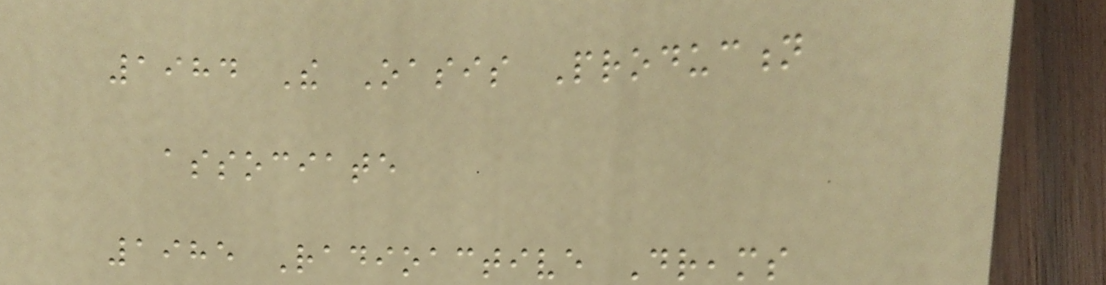1984 The Oasis Production
associate
1985 Radioactive Dreams
